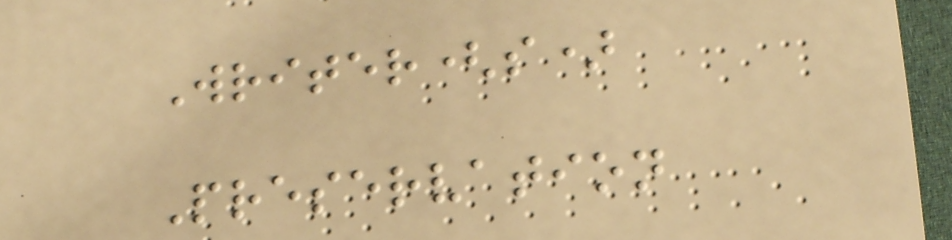Writer(s)
Preservation
